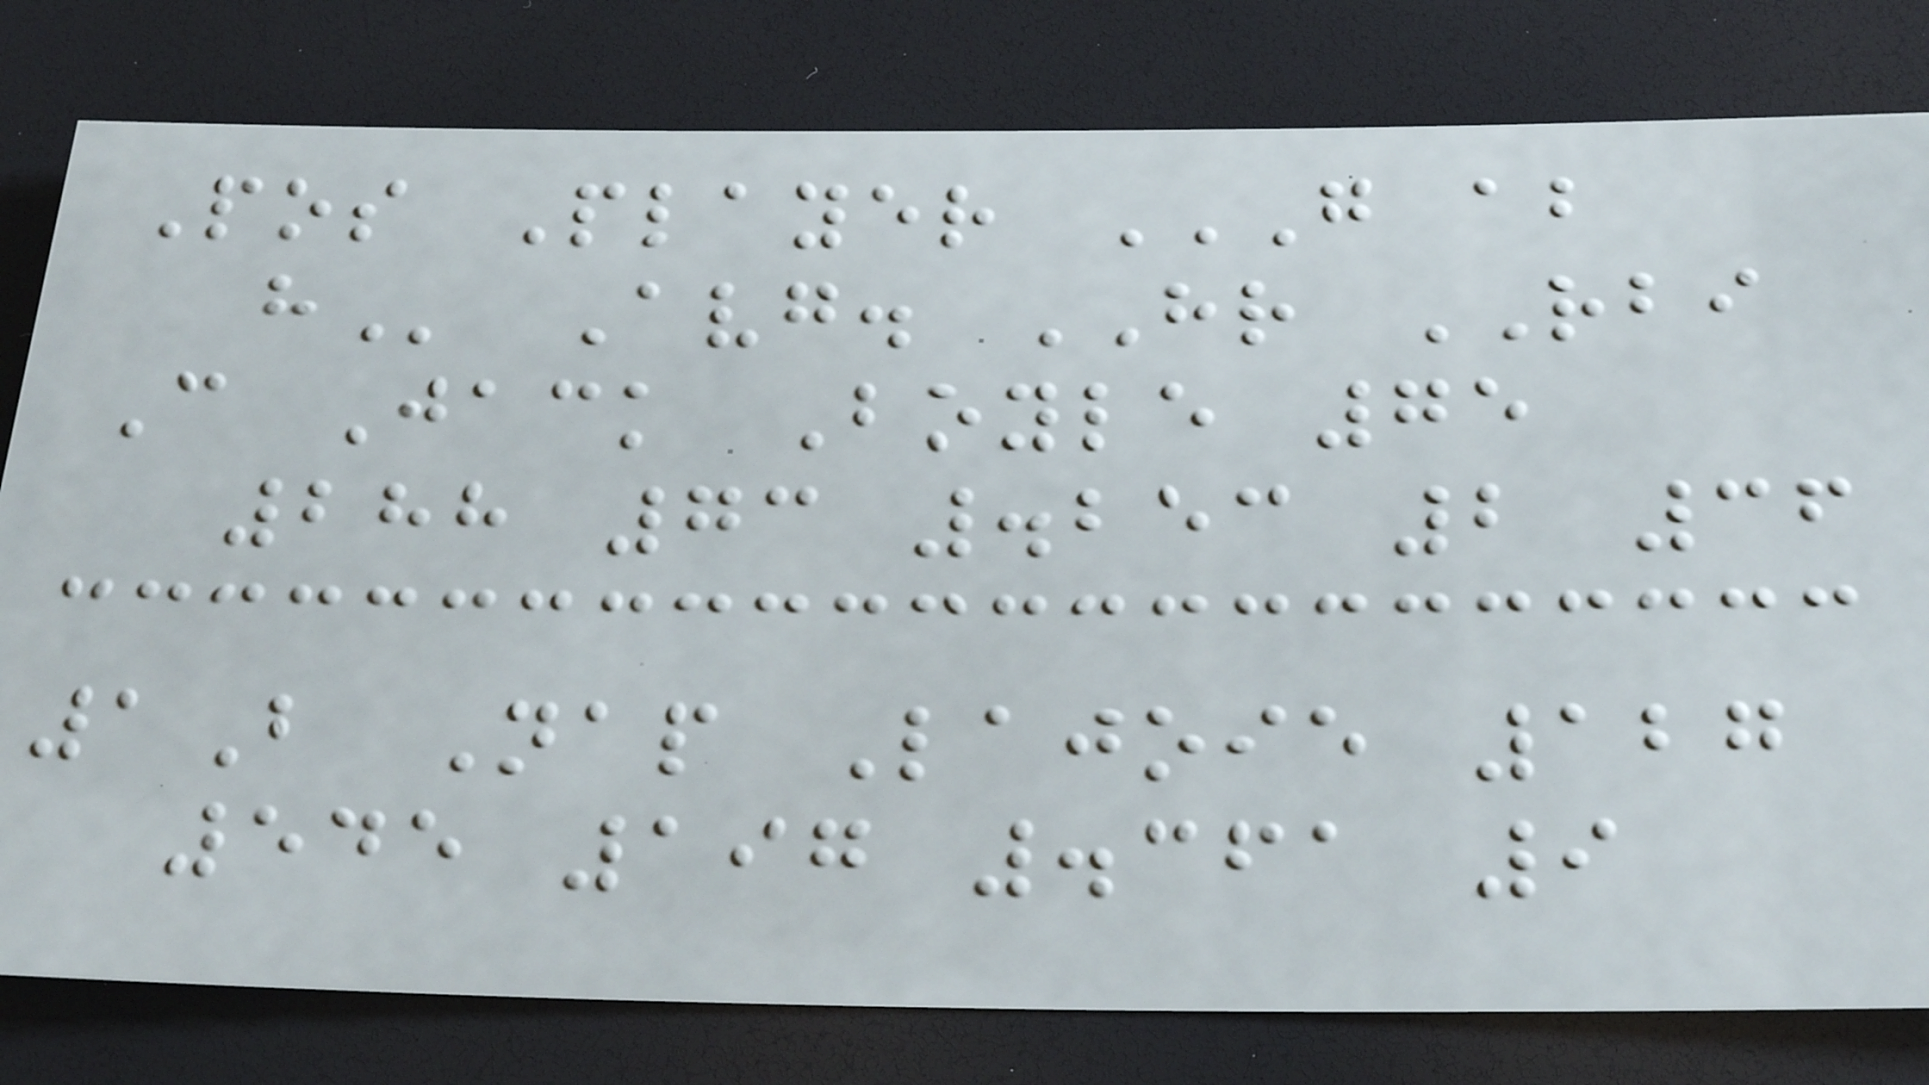Pos Player G AB
H Avg. HR RBI
C Jack Boyle 75
288 73 .253 2 36
1B Nap Lajoie 127
545 197 .361 9
